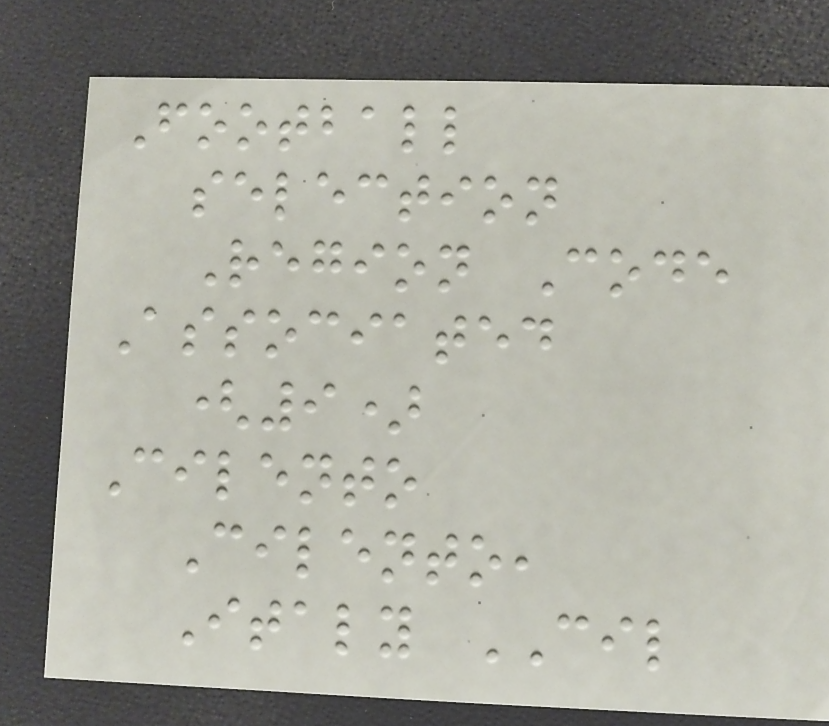Football
selection
Region Code
Associated
(9)
Cilento
Cilento,
Italy CIL
